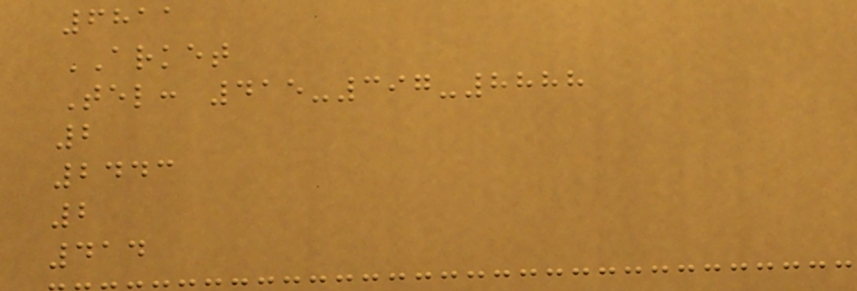6811
ARKET
Tel: 415-397-8888
2
2443
2
414
